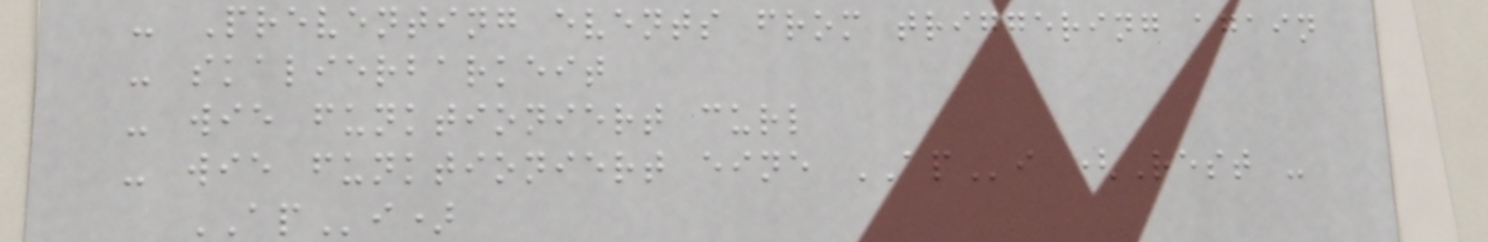- Preventing events from triggering again
- skalierbarkeit
- wie funktioniert curl
- wie funktioniert eine APi (Rest -
APi)
